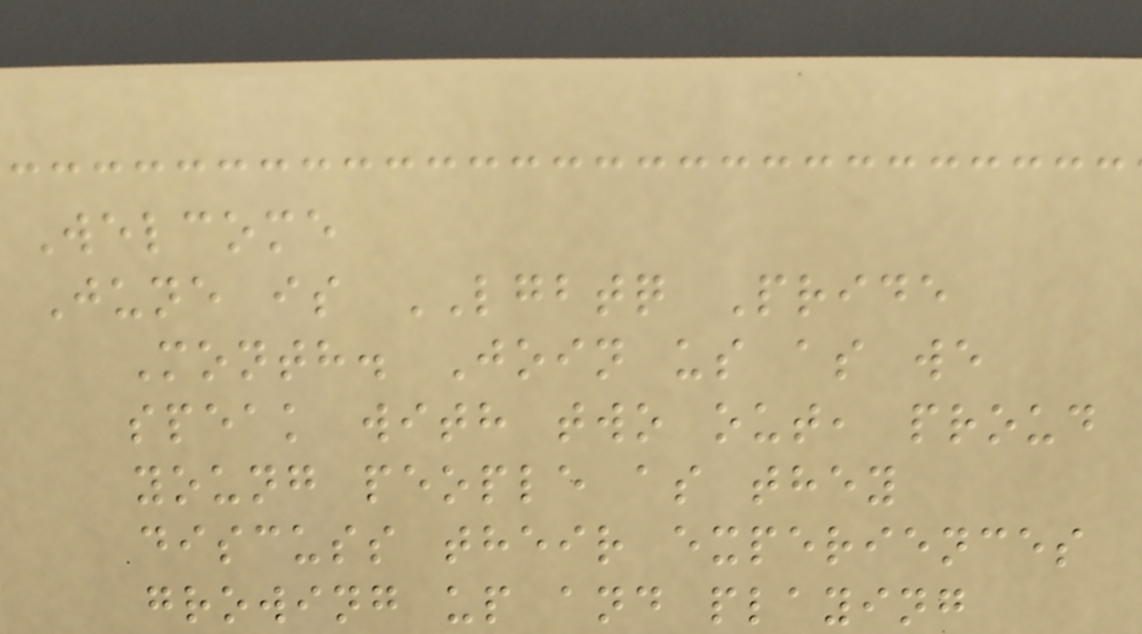Welcome
June is LGBTQ Pride
Month. Join us as we
speak with two out, proud
young people as they
discuss their experiences
growing up and playing
